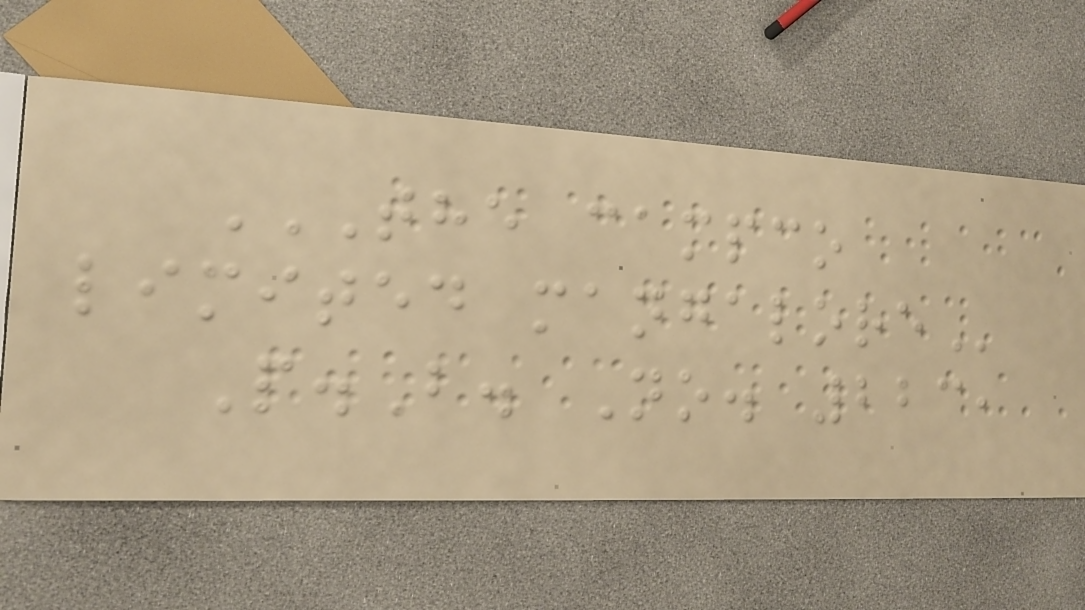THE CAMPCO
LIMITED MANGALORE
P.B. No. 223,
